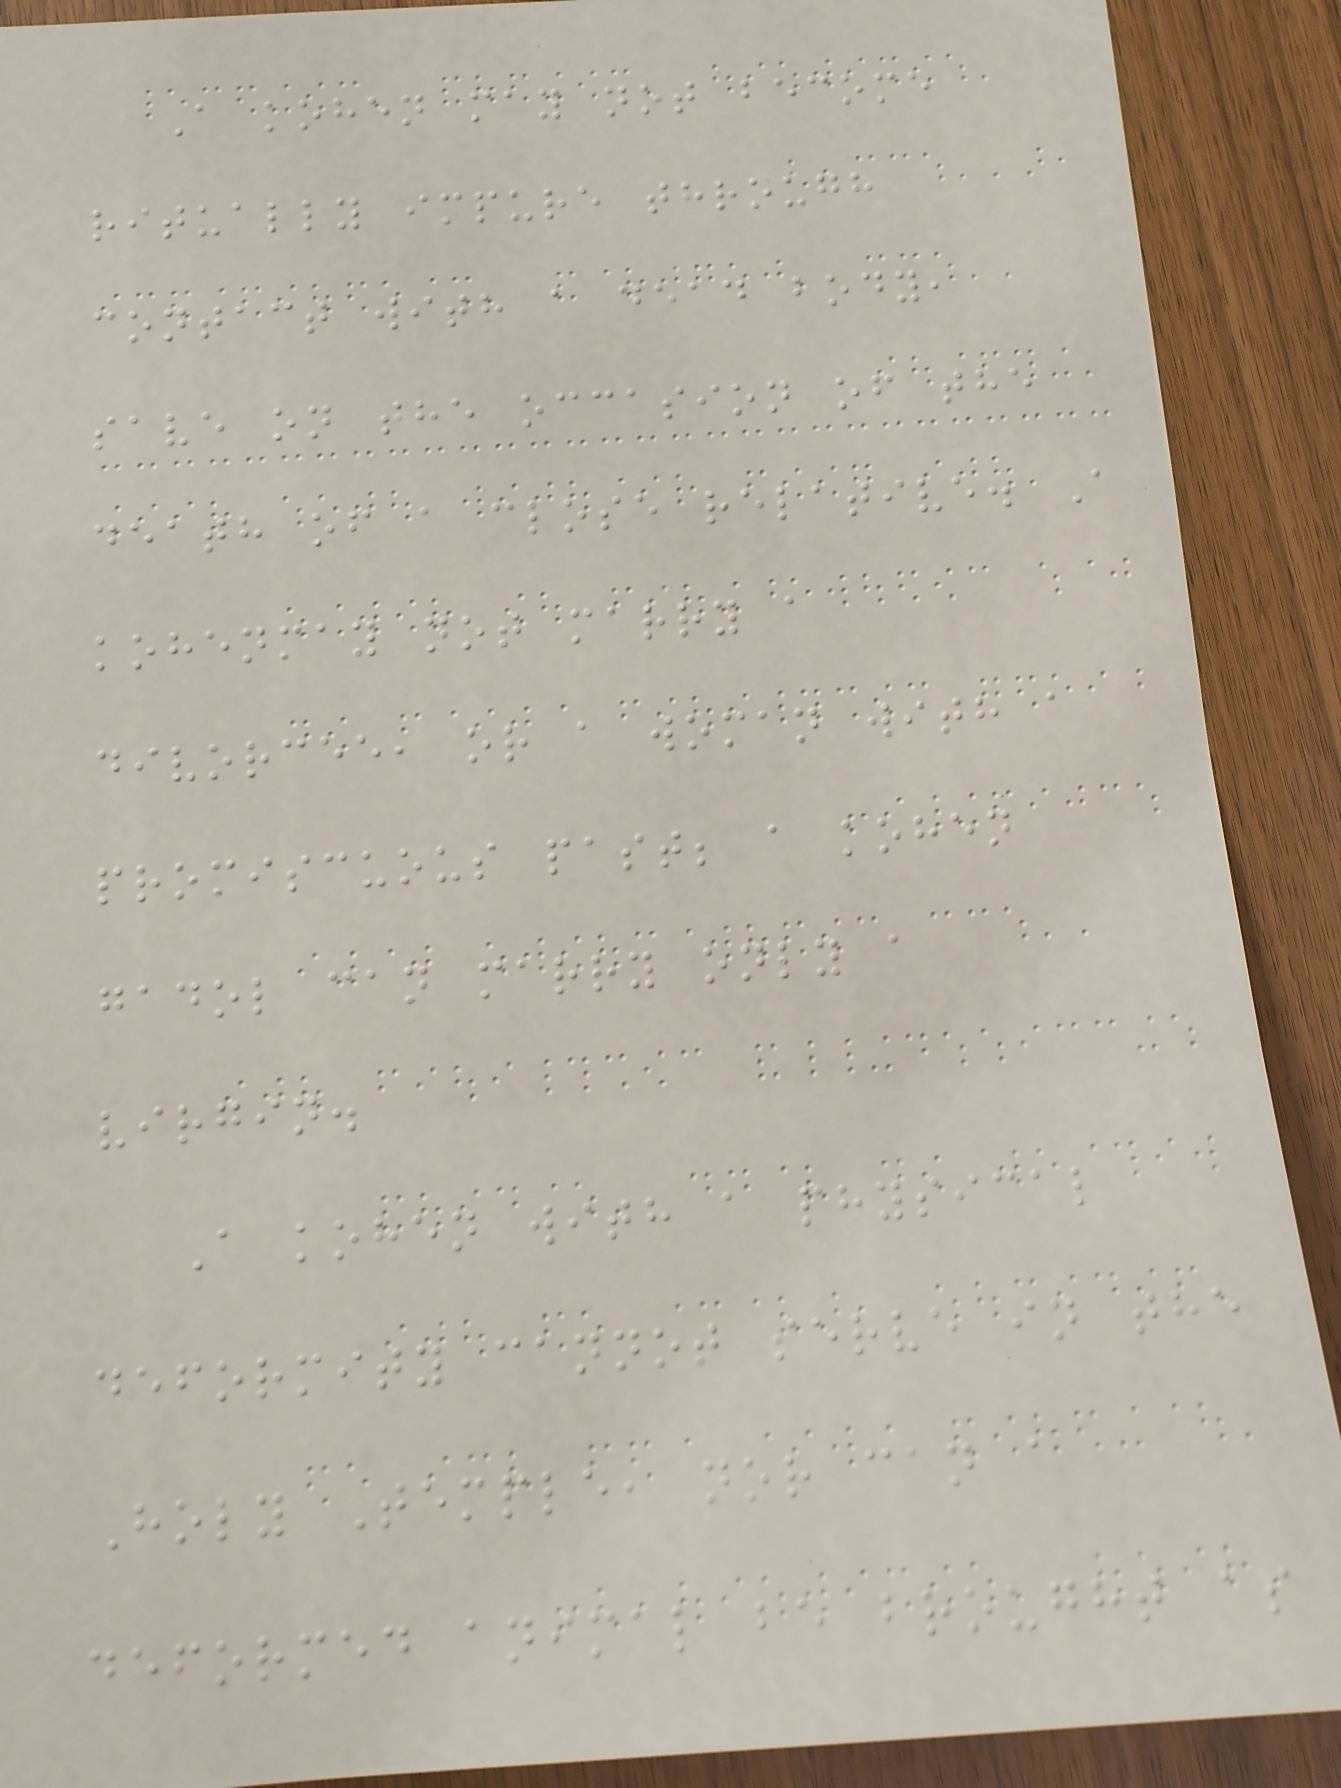A kohen may not become
ritually impure through
contact with a dead body,
save on the occasion of the
death of a close relative. A
kohenmay not marry a
divorcee, or a woman with a
promiscuous past; a kohen
gadol can marry only a
virgin.
A kohen with a physical
deformity cannot serve in the
Holy Temple, nor can a
deformed animal be brought as
